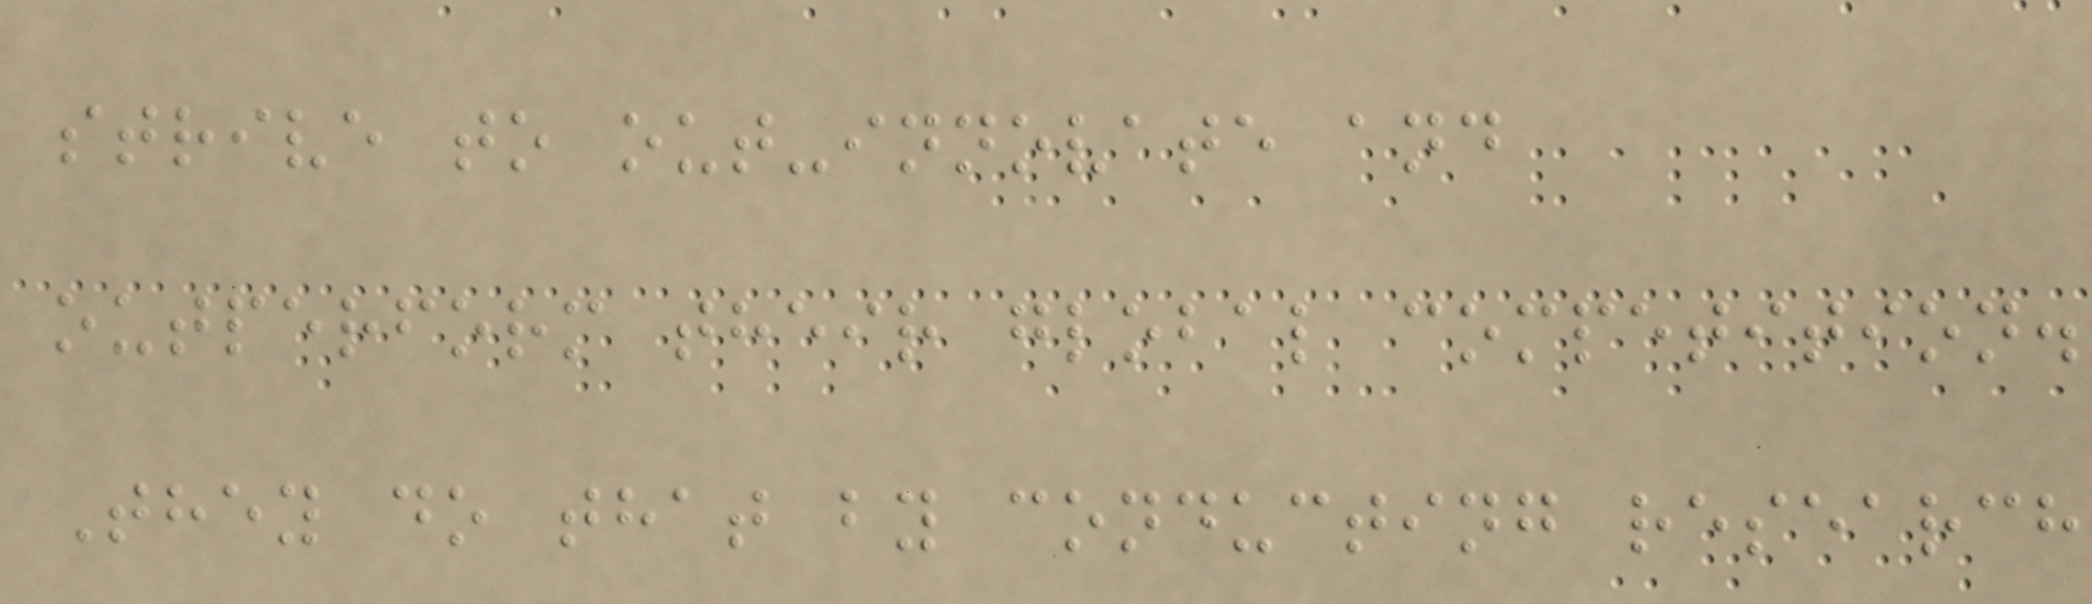strive to out-innovate and
outperform their global competition.
They do that by conducting research
